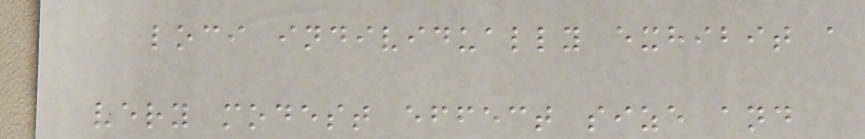loci individually exhibit a
very modest effect size and
